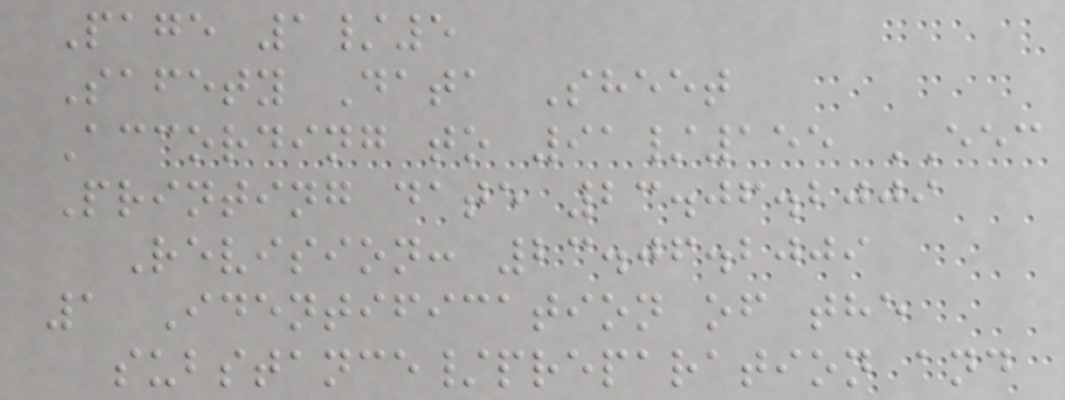Page 1/5
Safety Data Sheet
According to 91/155 EEC
Printing date 23.06.2009
Revision: 23.06.2009
1 Identification of the
substance/preparation and
